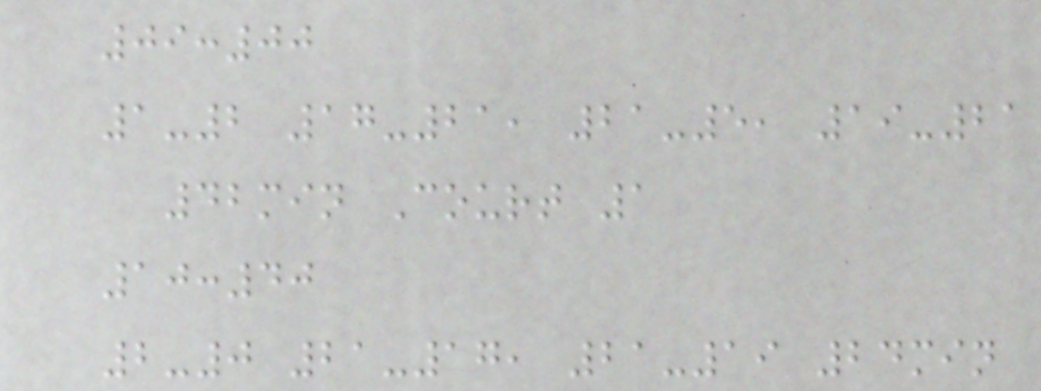09:00
1-2 17-21, 21-5, 19-21
42min Court 1
10:40
2-0 21-17, 21-19 24min
